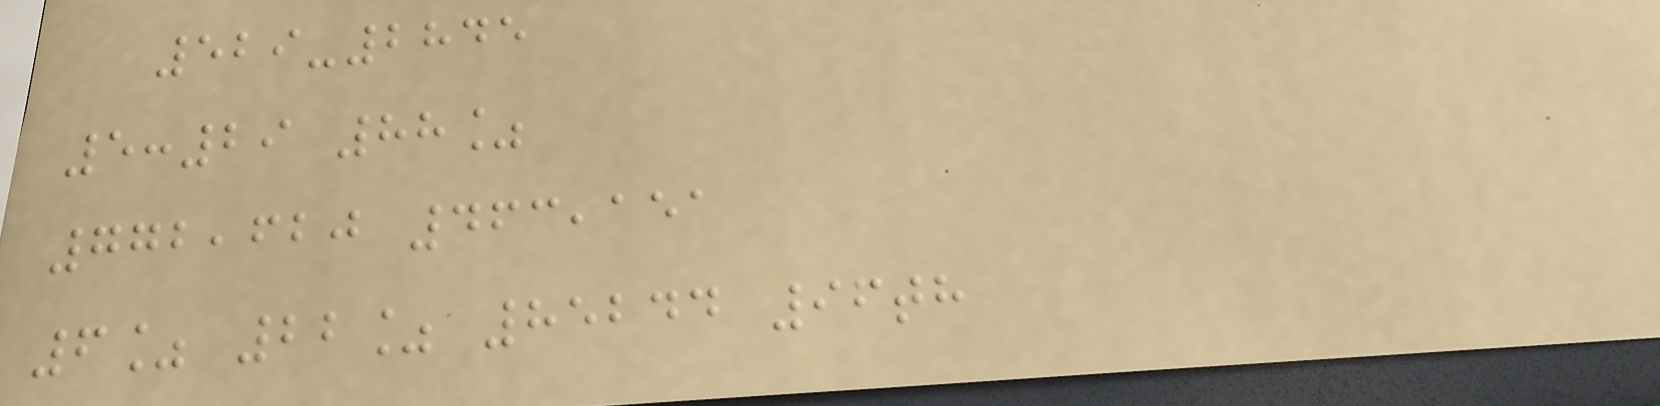529-2845
5:29 88%
772,620 463,151
6% 22% 85244 96th
